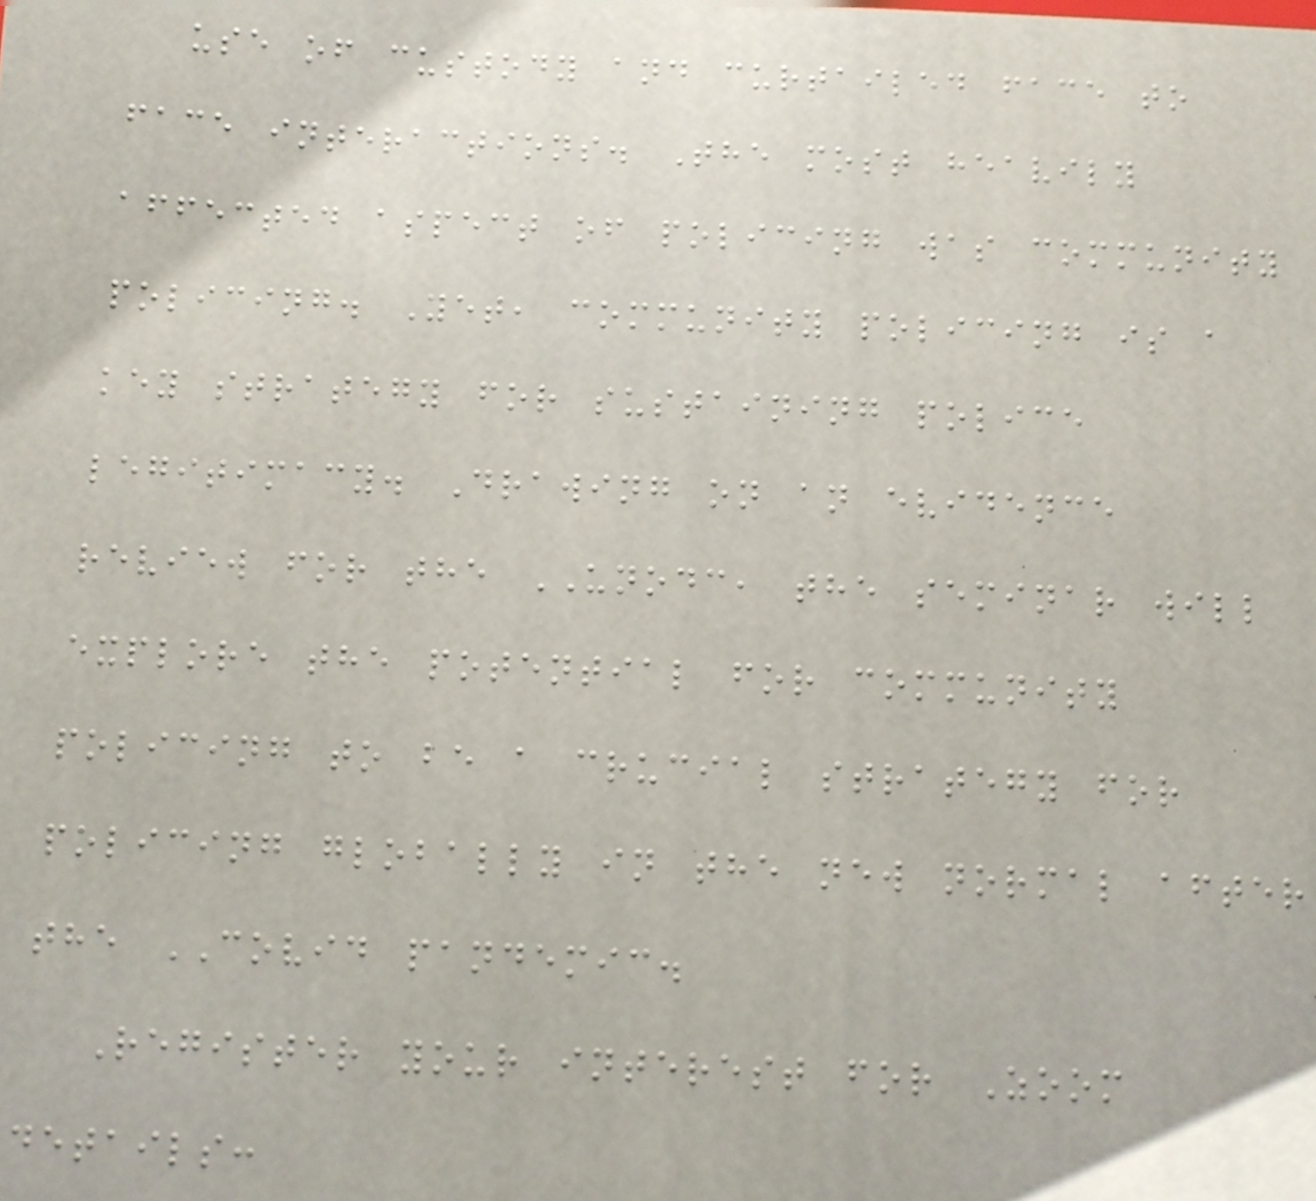use of custody and curtailed face to
face interactions. The most heavily
affected aspect of policing was community
policing. Yet, community policing is a
key strategy for sustaining police
legitimacy. Drawing on an evidence
review for the UNODC, the seminar will
explore the potential for community
policing to be a crucial strategy for
policing globally in the new normal after
the COVID pandemic.
Register your interest for Zoom
details:
